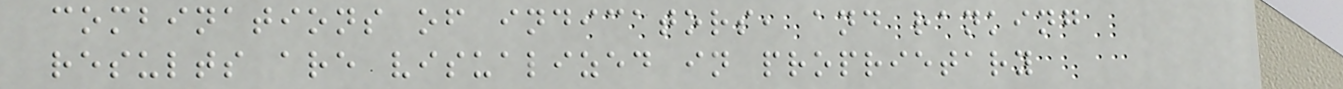combinations of indicators, and ranking
results are visualized in proprietary
